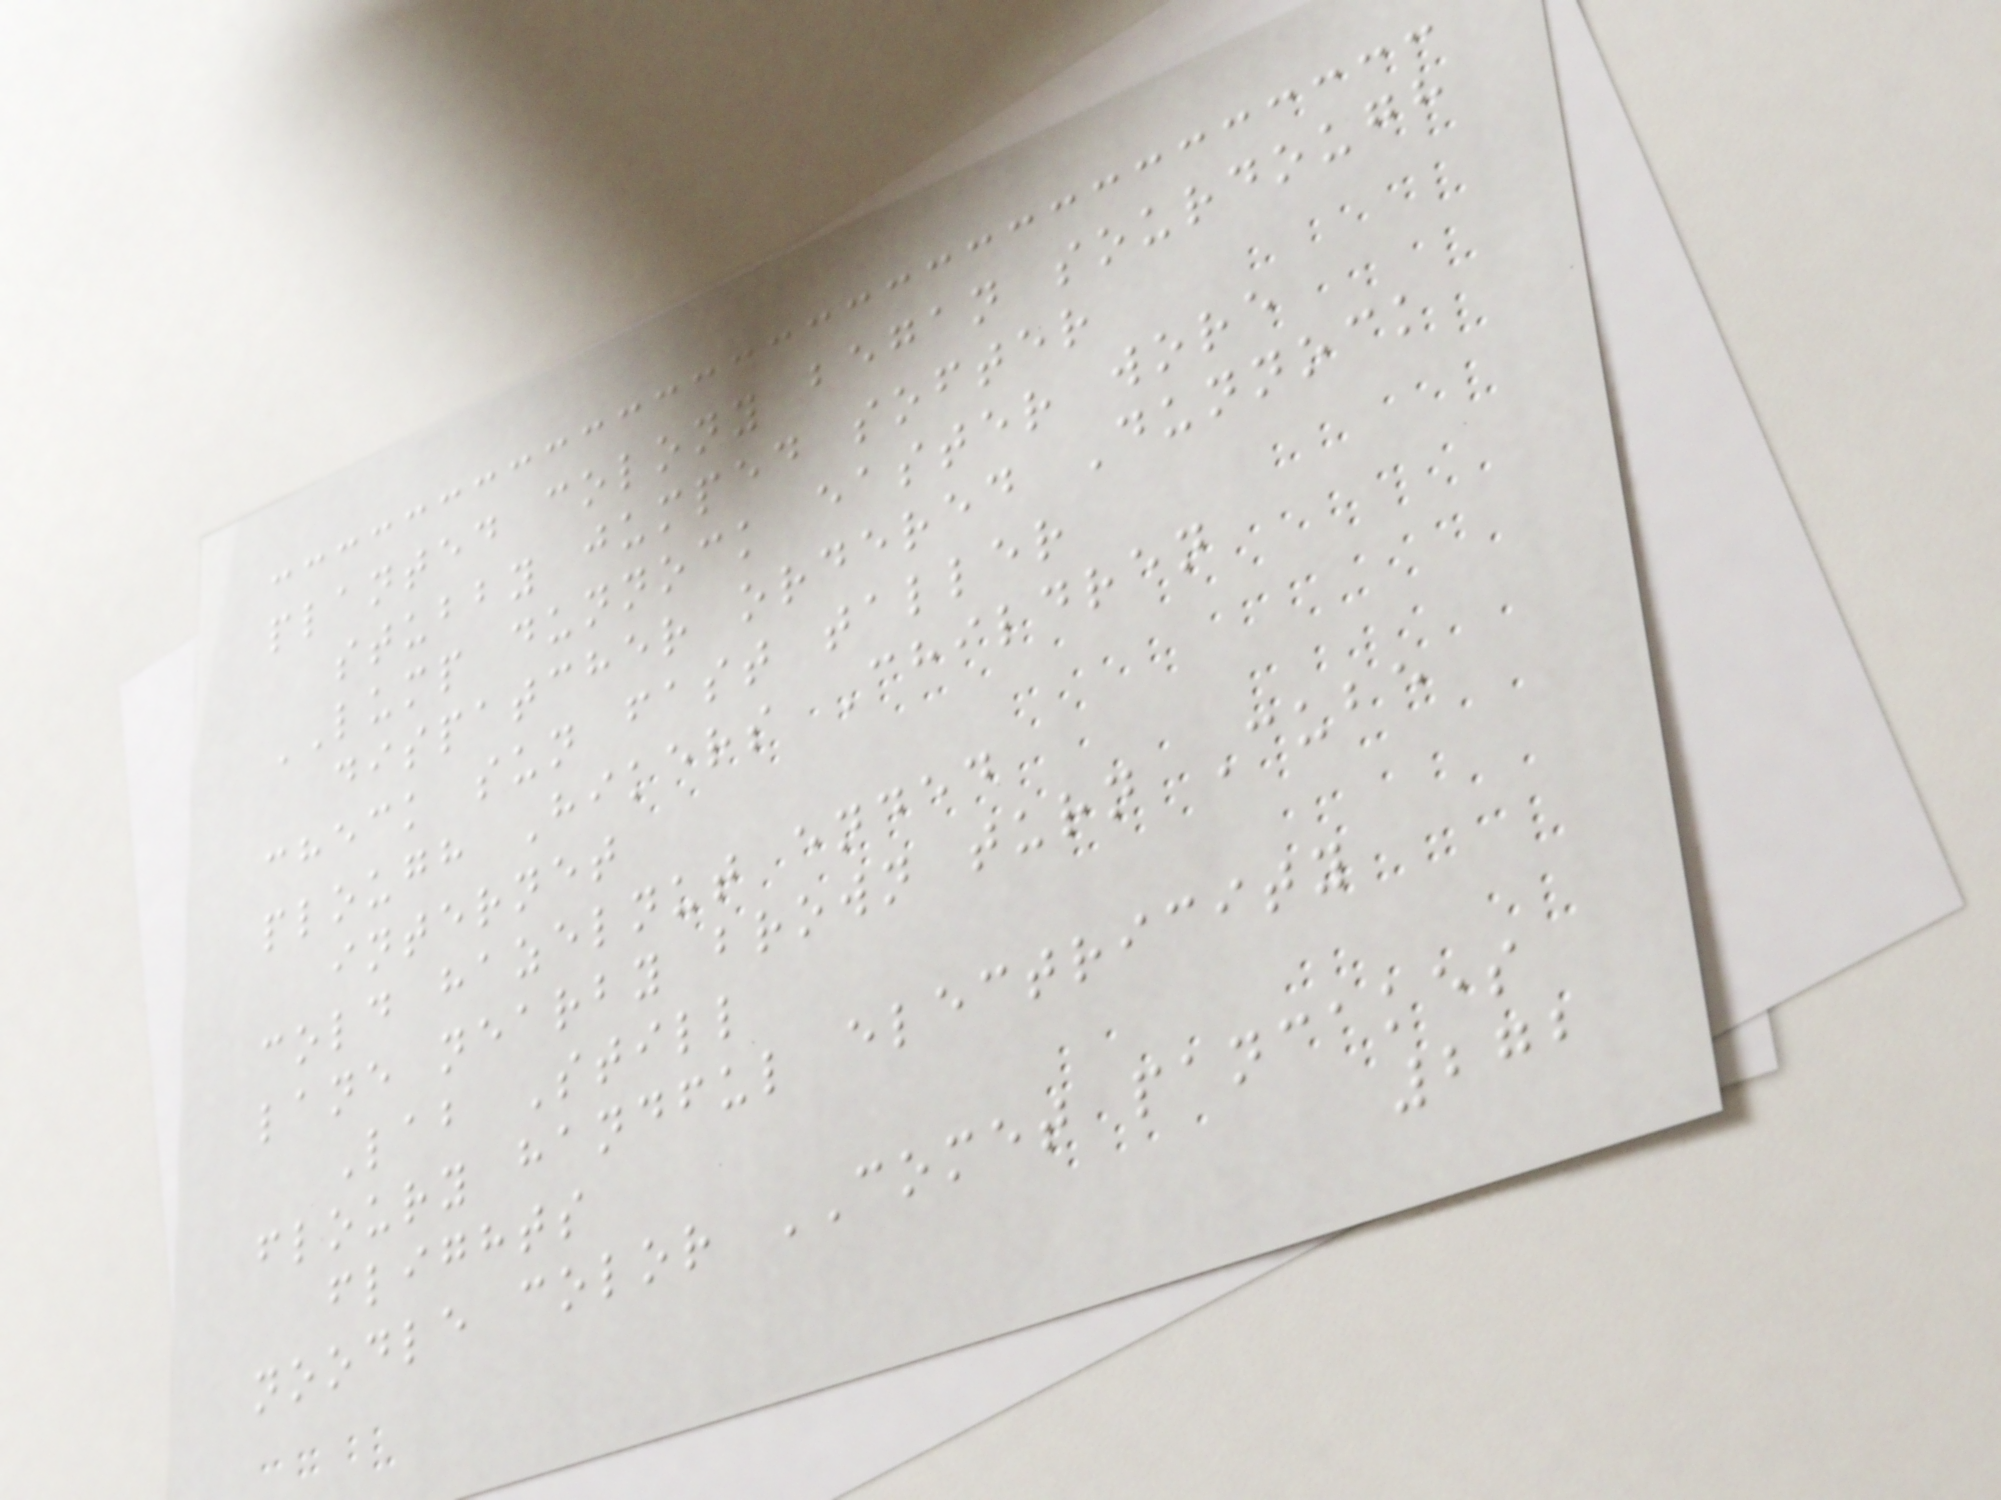planted colony began sourdough
stubby jumped softer
LUMP dunnock easter wore
dispatcher ordered Dunnock
check sun fast taller
plough Hikers Children
internet
cold hazelnut ended
lane nearby brown turn Cube
Lab Still
floury handful electricity
flights
noodle color COMET pancakes
272
